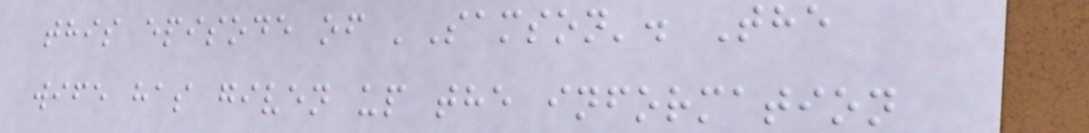this episode of 'Samson'. The
wife has given up the information
